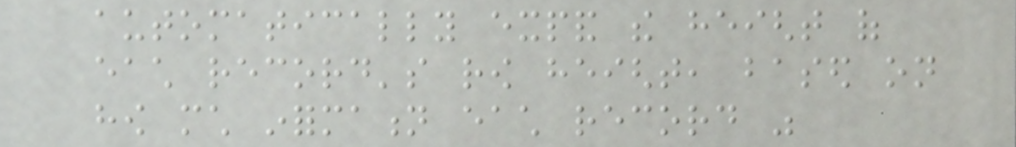automatically expand the height of
each record's row height, based on
how much information each record was
